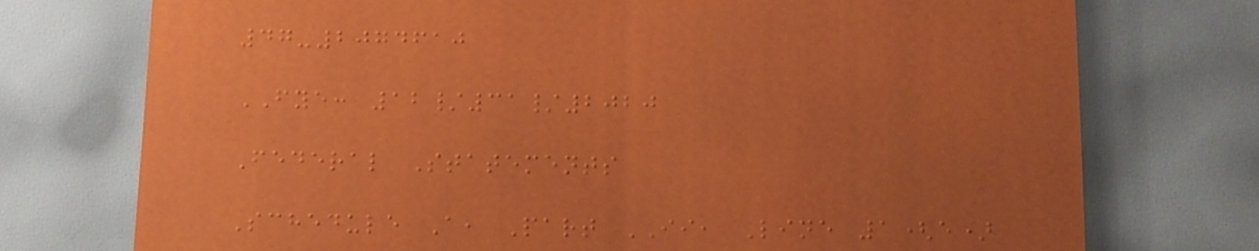47-2074610
FYE: 12/31/2020
Federal Statements
Schedule A, Part II, Line 1(e)
